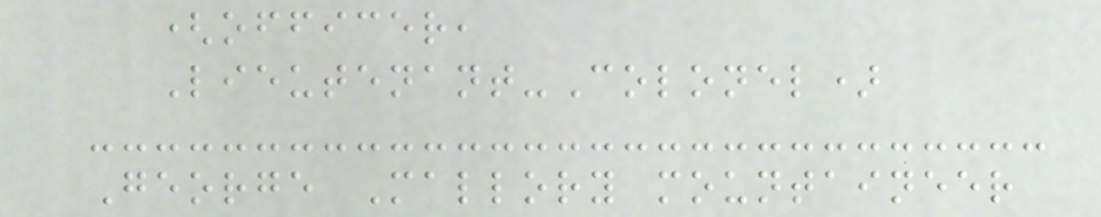(officer,
Lieutenant-Colonel)
George Mallory mountaineer
